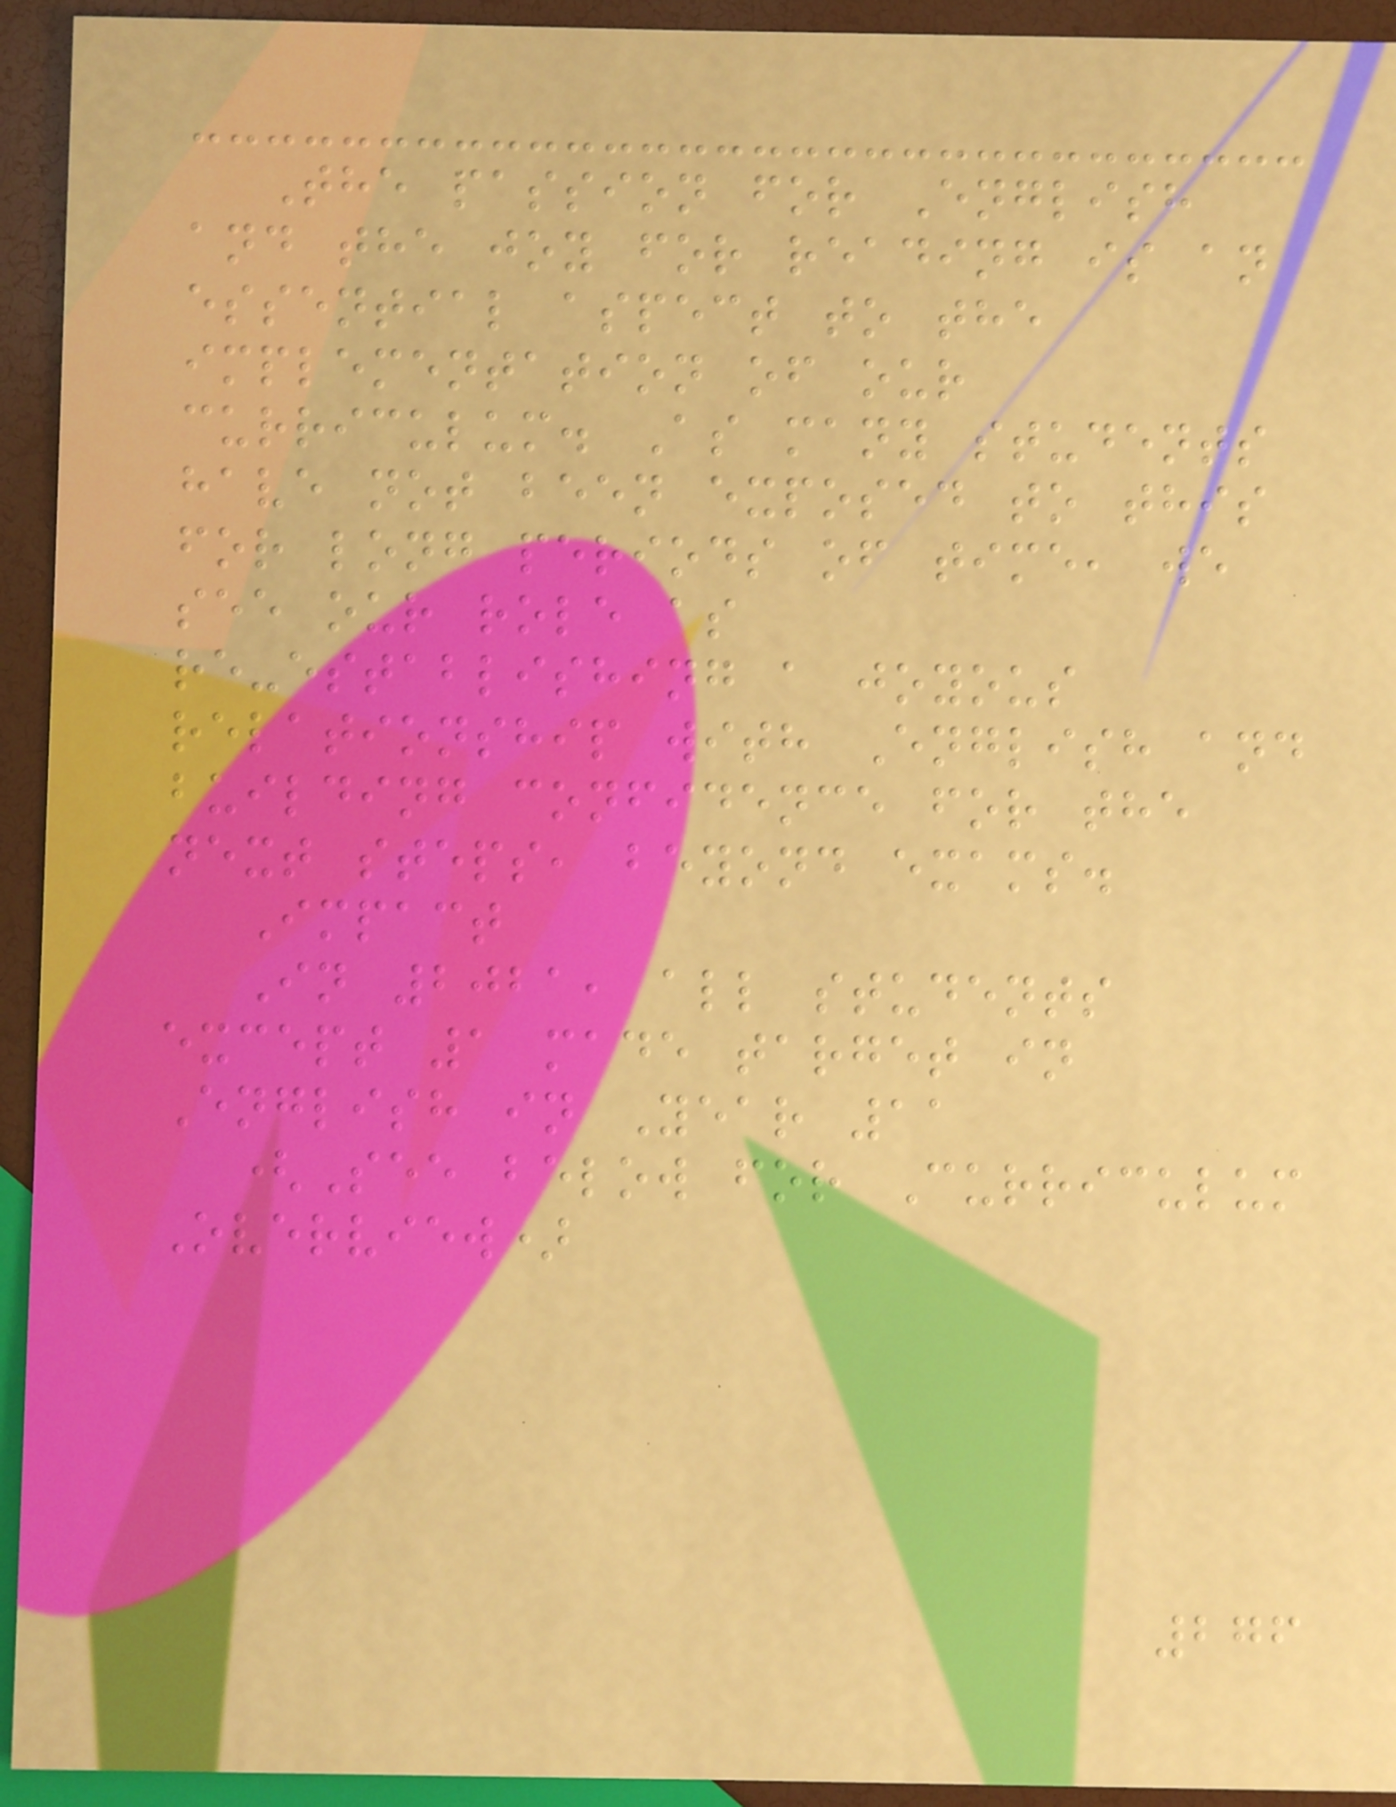The passion for English
and the joy for reading is an
essential aspect to the
implementation of our
curriculum. As many students
have not been exposed to this
for long periods of time, we
see our role as
re-establishing a joyous
relationship with English and
building confidence for the
next steps, beyond exams.
Impact
In 2021, all students
except 1 made target in
English in Year 11
(See below for Curriculum
Overview)
276
